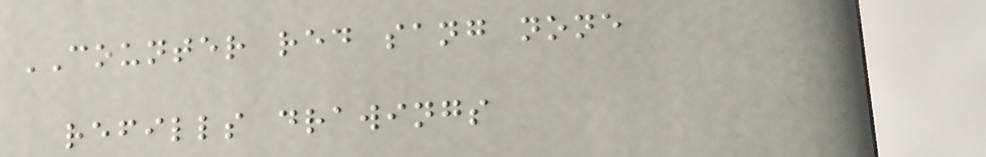COUNTER red sang none
refills drawings
